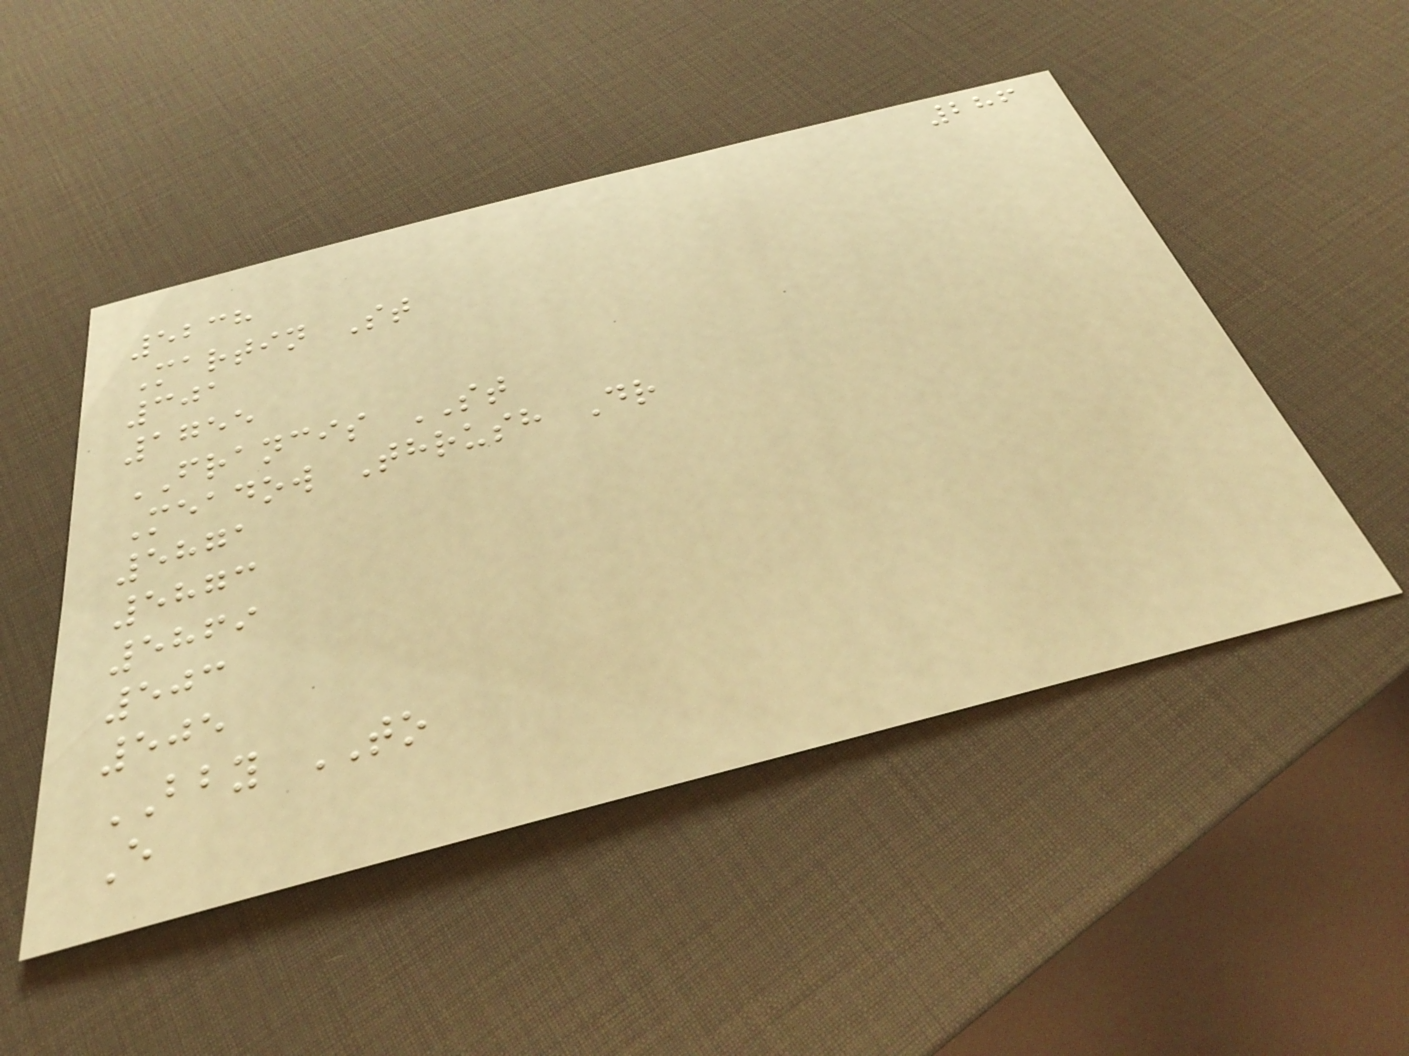286
5238
Martin St
301
1755
FRANCIS ST
Meadow Thrush Dr
5871
5873
5869
503
505
BBY TO
E
